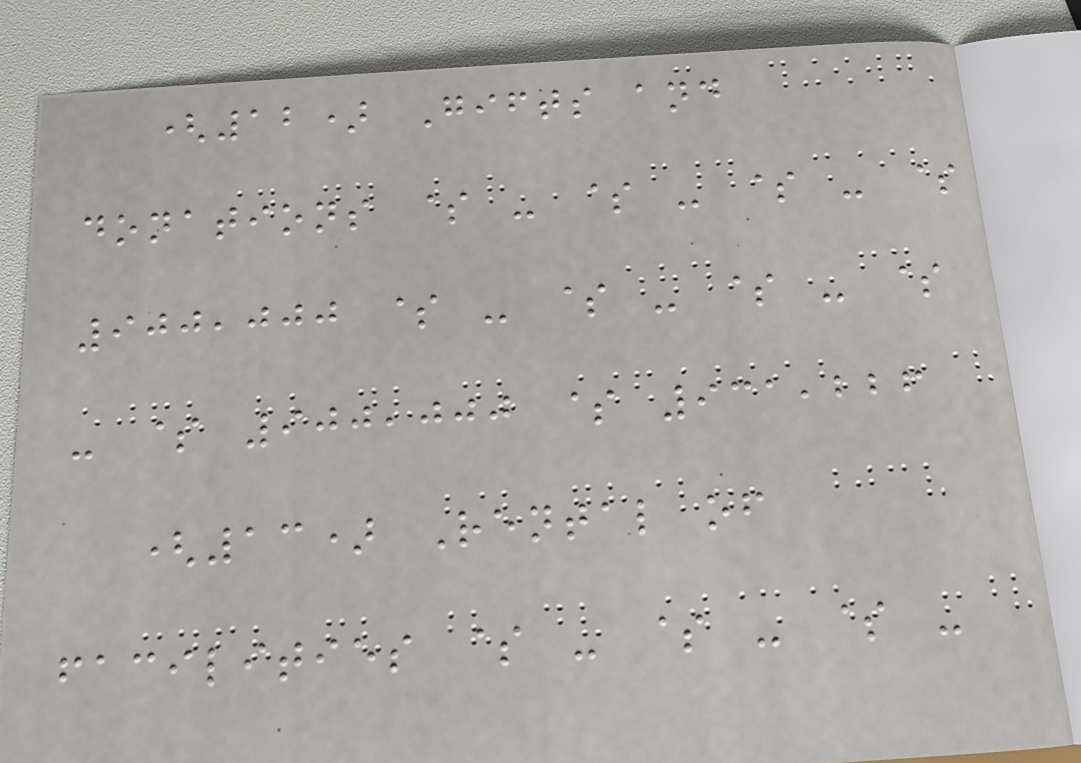(12) Gifts and
donations $ - $ - $ - $
900,000 $ - $ - $ - $
- $ 900,000 $ 931,226
(13) Rental of
facilities $ - $ - $ -
